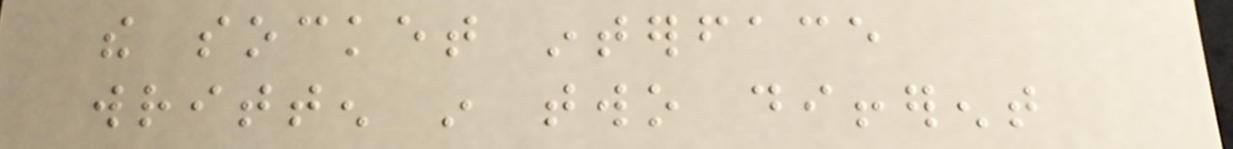the socket interface
written in two different
